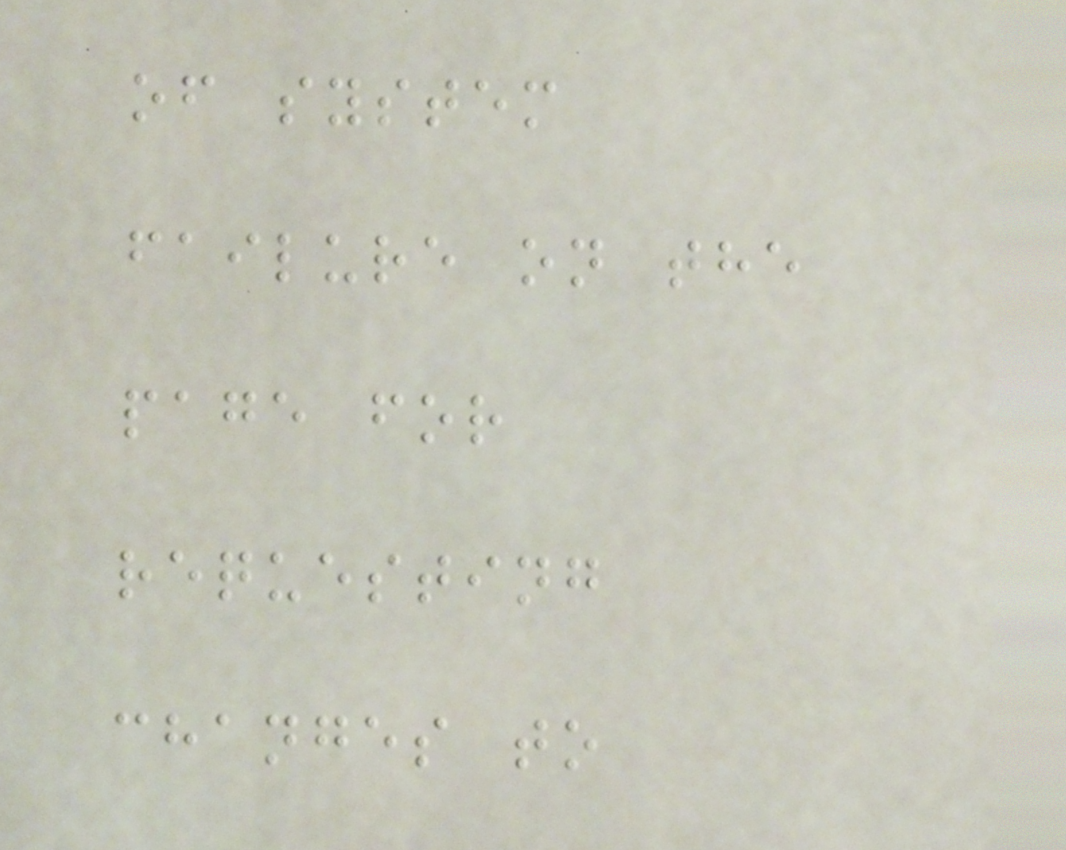of system
failure on the
page for
requesting
changes to
